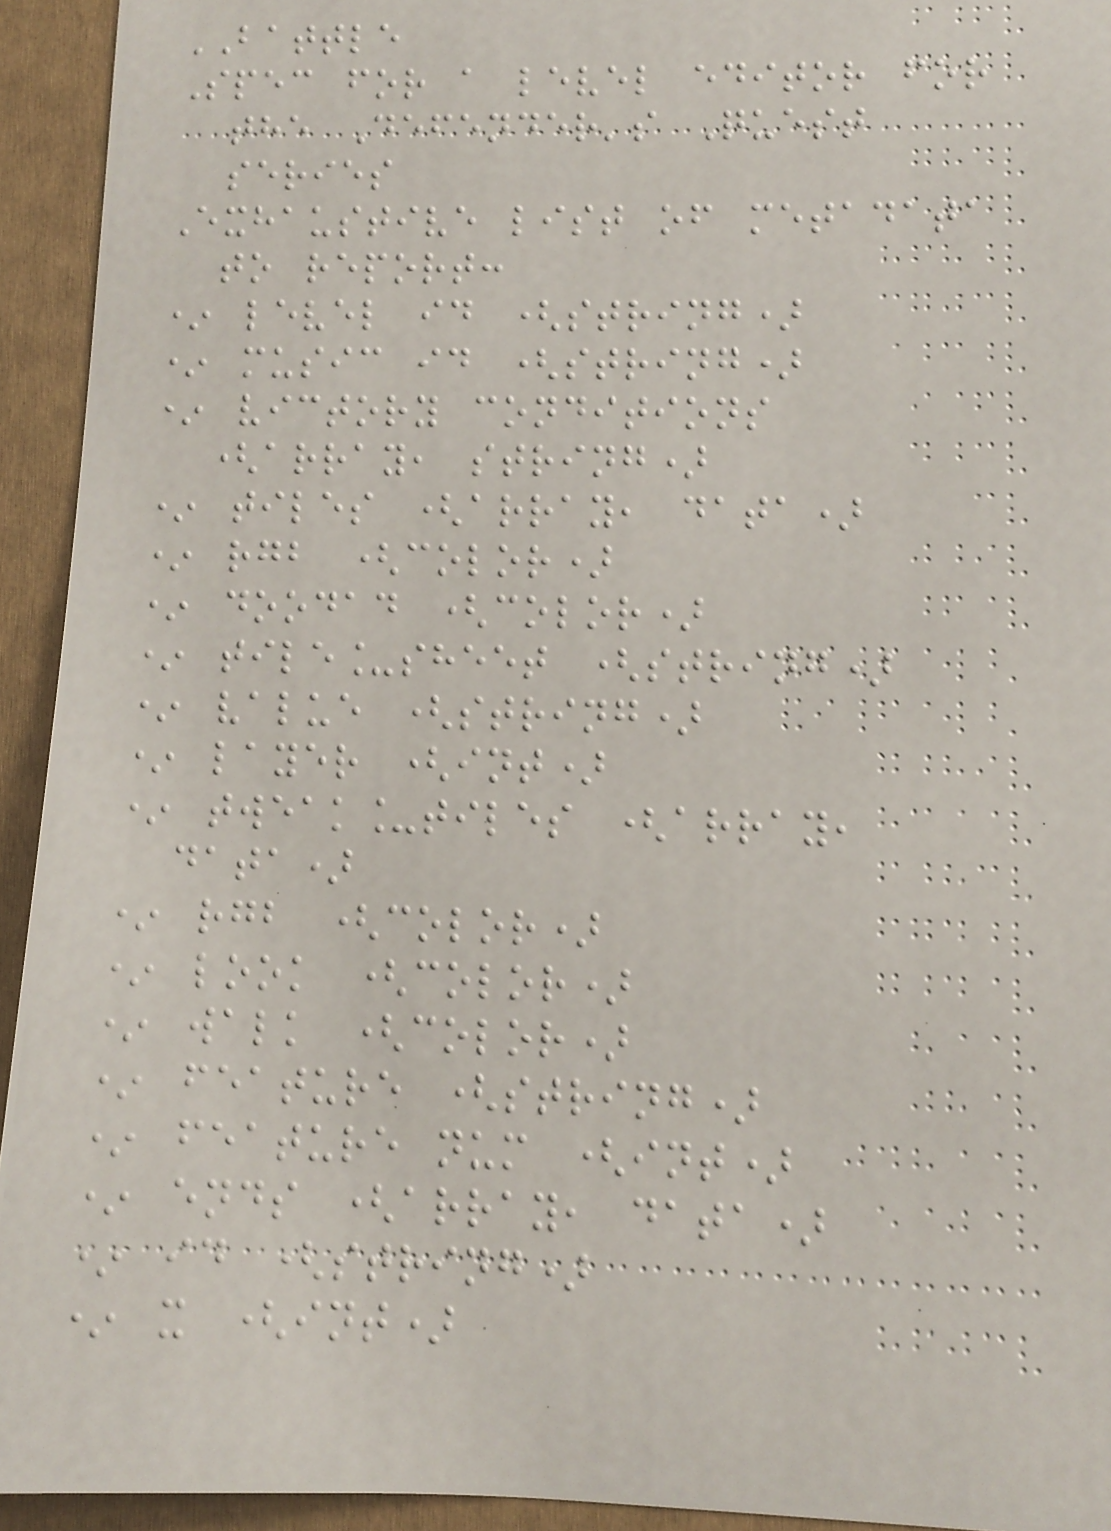BATTLE
Spec for a level editor for
the Defender's Quest
series
Exhaustive list of metadata
to report:
* level id (string)
* music id (string)
* victory conditions
(array, string)
* tiles (array, data)
* rgb (color)
* doodad (color)
* tile_sheet (string)
* value (string)
* layer (int)
* tweak_tiles (array,
data)
* rgb (color)
* look (color)
* walk (color)
* feature (string)
* feature num (int)
* ends (array, data)
* id (string)
* x (int)
